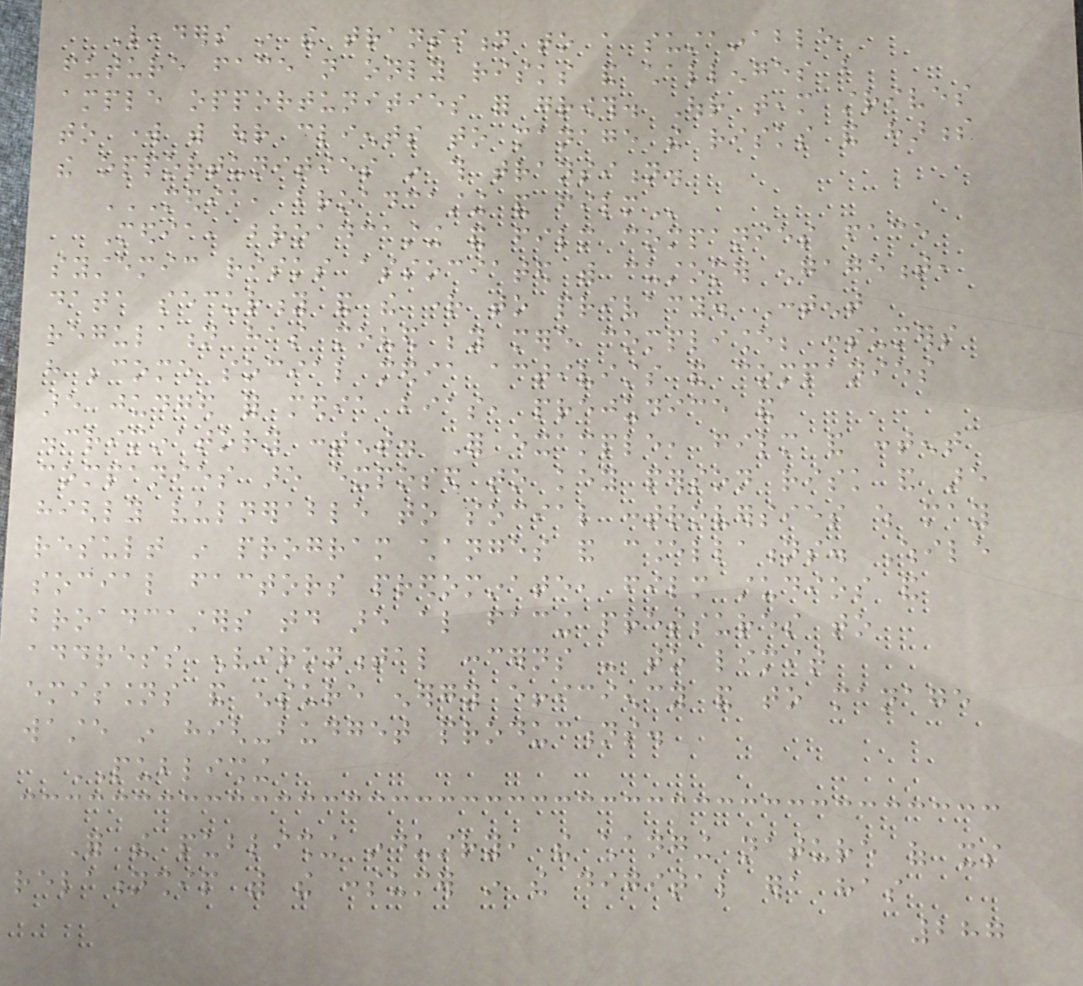Leaders in the transition to a sustainable
future face not only risks and challenges but
ample opportunities for growth. Our team strives
to work with our clients to manage the risks and harness
the opportunities in this transition.
MEDIA, BROADCASTING AND FILM
Media, broadcasting and film companies face
systemic risks associated with customer engagement,
data security and the right to privacy. Content
regulation has moved beyond mere compliance; consumers
have become social media activists and companies
are judged for media bias, prejudice and
discriminatory content. For example, film and content
companies are exposed to key person risk and are
highly vulnerable to social controversies which may
result in program changes and cancellations. While
social factors predominate, film studios and
broadcasters today are also facing pressures to
address environmental concerns - to limit
emissions and ensure energy efficiency and to manage
waste in high-budget productions.
PUBLISHING
For the publishing industry, the changing nature of its
relationship with the consumer in the digital era has
287
